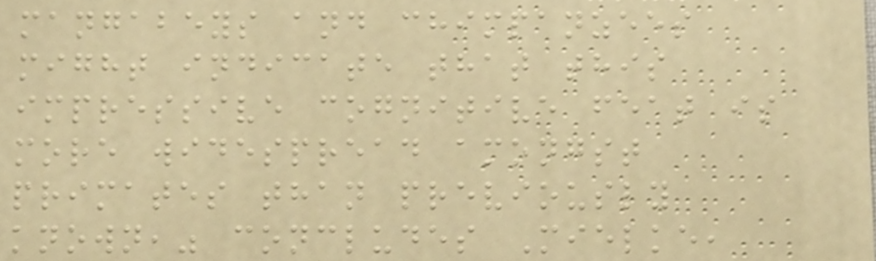mangabeys and chimpanzees
might indicate that this
impressive cognitive feat is
more widespread amongst
primates than previously
known," concludes Mielke,
